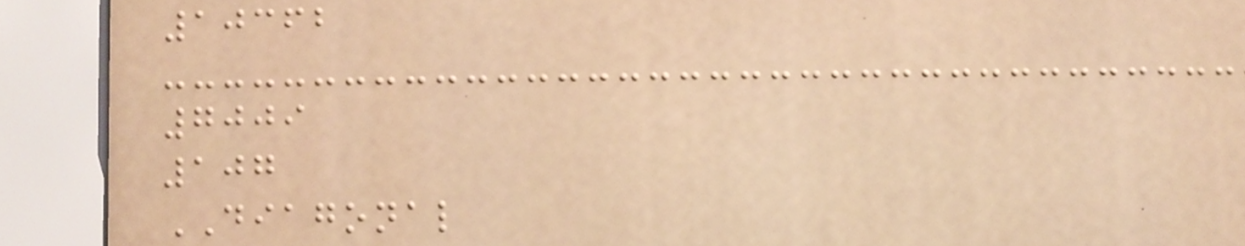10362
7009
107
DIAGONAL
